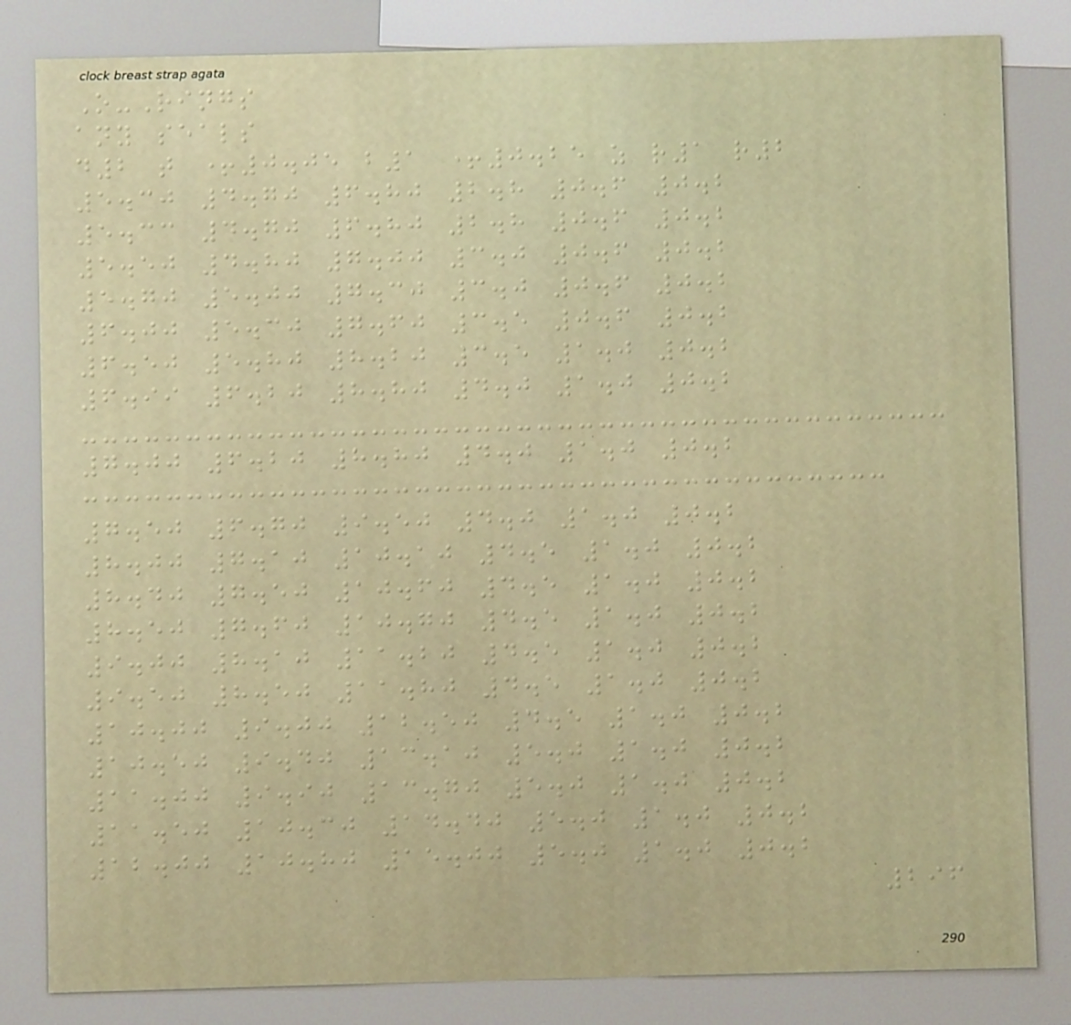O-Rings
any seals
d2 t +0.05 b1 +0.25 z r1 r2
5.30 4.70 6.80 2.8 0.6 0.2
5.33 4.70 6.80 2.8 0.6 0.2
5.50 4.80 7.00 3.0 0.6 0.2
5.70 5.00 7.30 3.0 0.6 0.2
6.00 5.30 7.60 3.5 0.6 0.2
6.50 5.80 8.20 3.5 1.0 0.2
6.99 6.20 8.80 4.0 1.0 0.2
7.00 6.20 8.80 4.0 1.0 0.2
7.50 6.70 9.50 4.0 1.0 0.2
8.00 7.10 10.10 4.5 1.0 0.2
8.40 7.50 10.60 4.5 1.0 0.2
8.50 7.60 10.70 4.5 1.0 0.2
9.00 8.10 11.20 4.5 1.0 0.2
9.50 8.50 11.80 4.5 1.0 0.2
10.00 9.00 12.50 4.5 1.0 0.2
10.50 9.40 13.10 5.0 1.0 0.2
11.00 9.90 13.70 5.0 1.0 0.2
11.50 10.30 14.40 5.0 1.0 0.2
12.00 10.80 15.00 5.0 1.0 0.2
296
